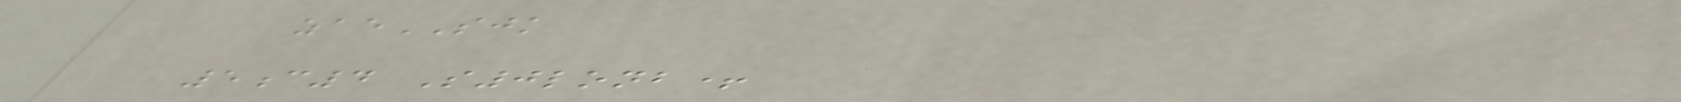zaeSJK
5c4 S0lonb+
